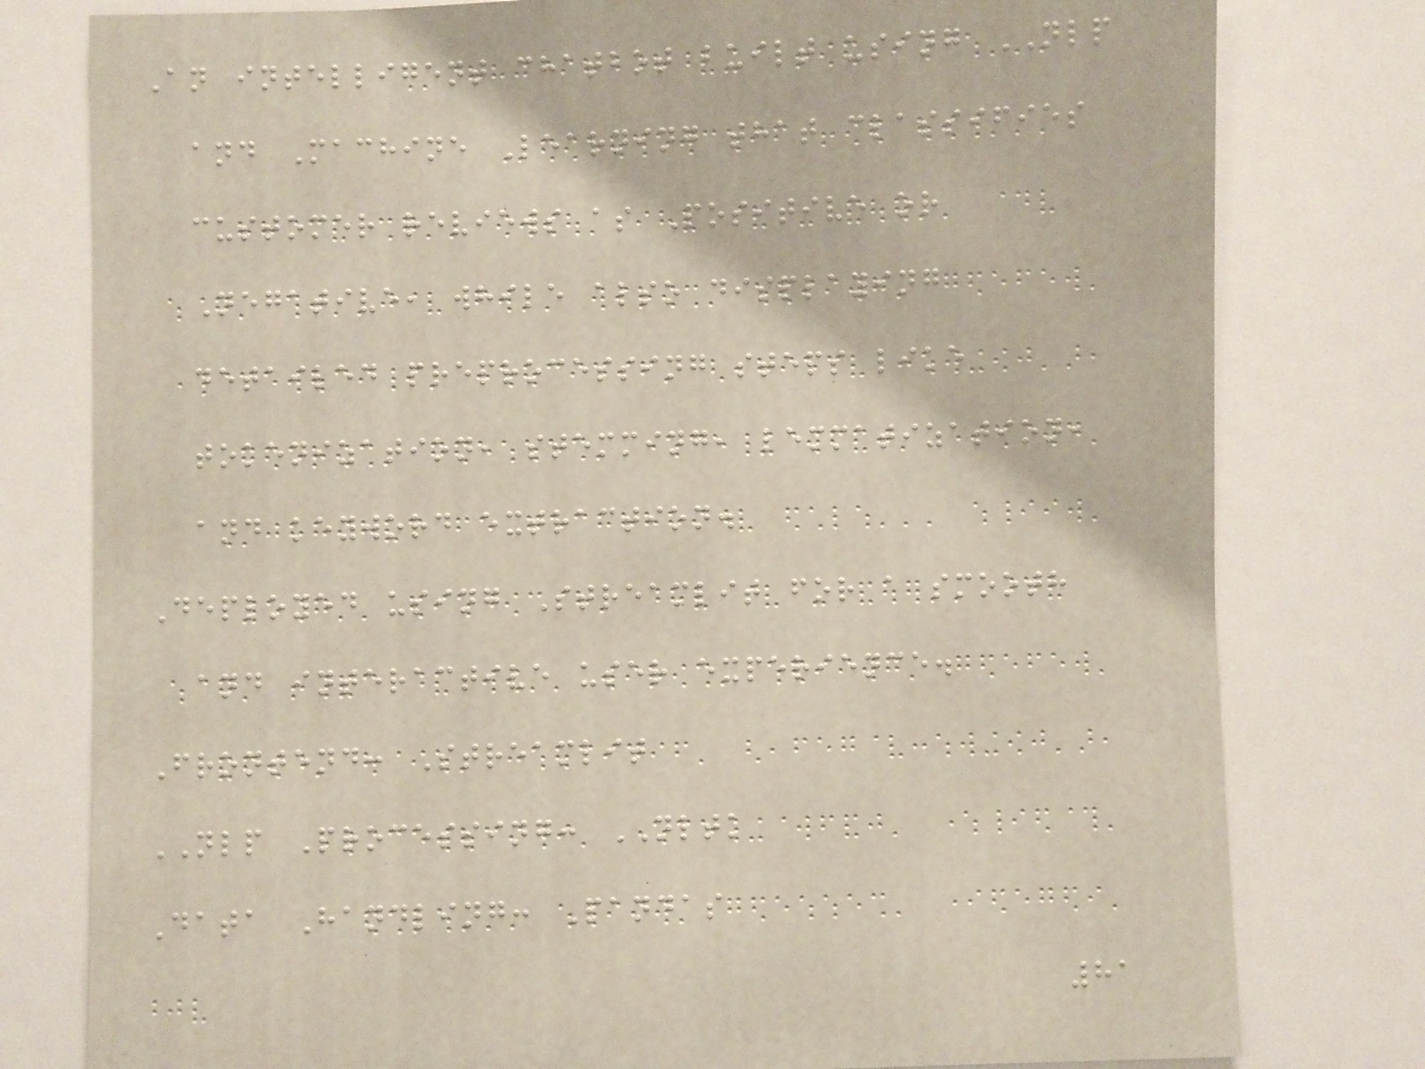An intelligent chatbot built using NLP
and Machine Learning that classifies
customer reviews as Positive or
Negative, while also displaying
detailed preprocessing steps like
tokenization, stemming, lemmatization,
and keyword extraction.
Deployed using Streamlit for a smooth
and interactive user experience.
Frontend: Streamlit
NLP Processing: NLTK
Data Handling: Pandas
81
